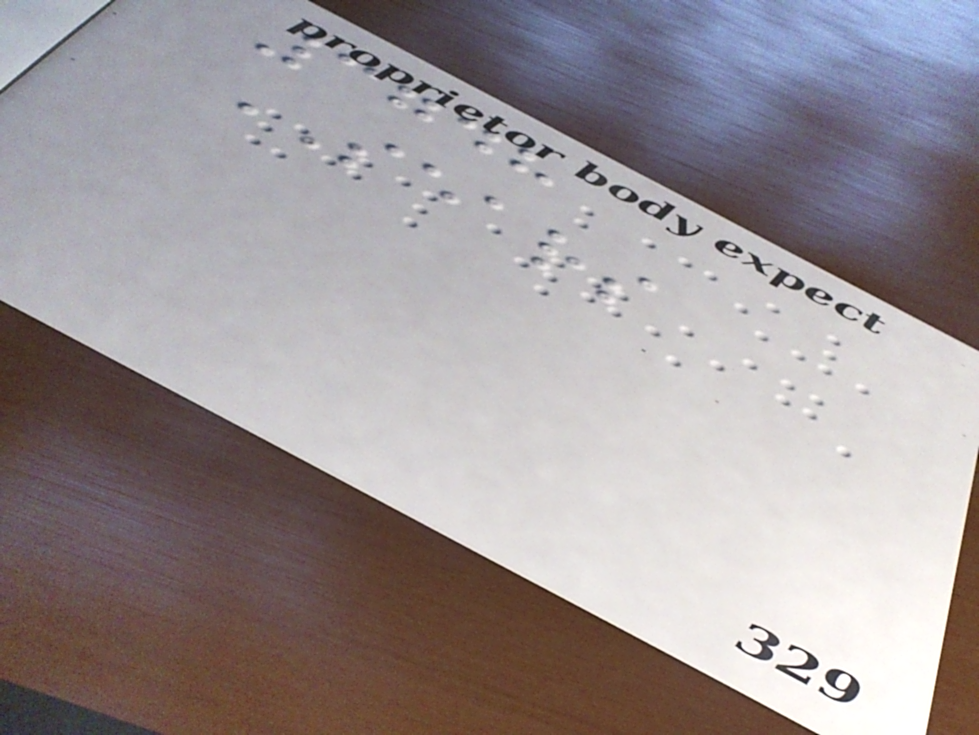3748
SEARS
